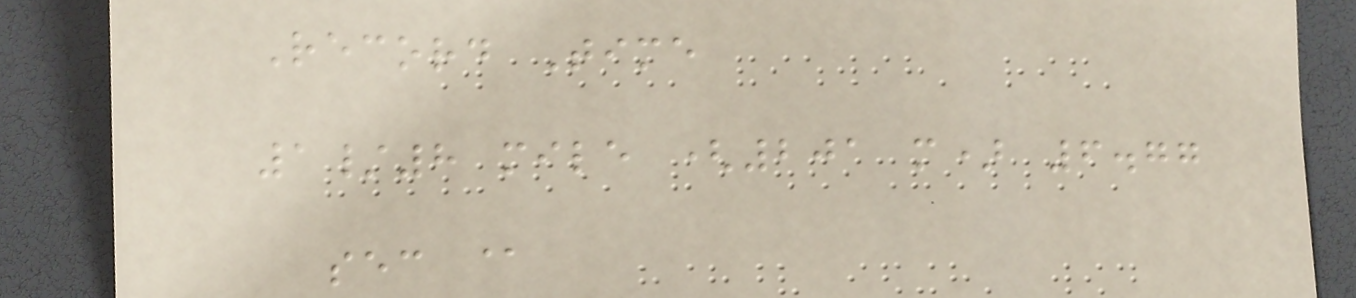Record Time
1/8 mile (201 m) 6.77
sec @
